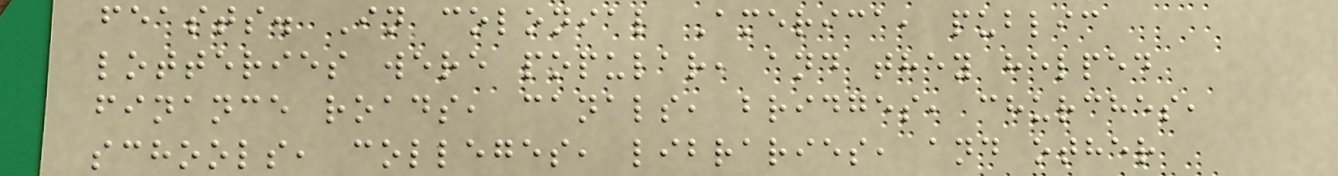feasts. In colonial America, public
lotteries were popular, and they helped
finance roads, canals, bridges, churches,
schools, colleges, libraries, and other
